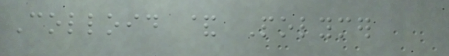Colloid & Polymer
